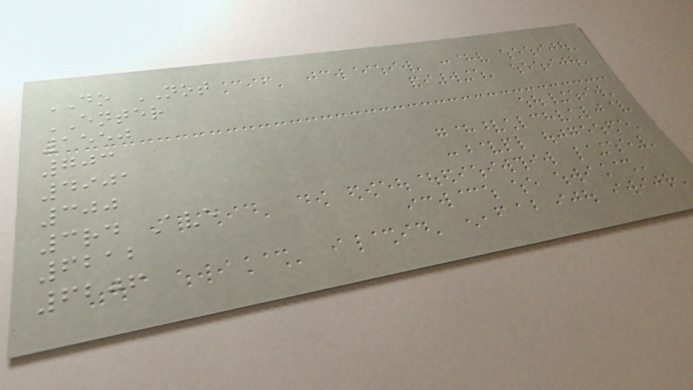DO NOT
ENTER
1550
703
4901
300
3rd Ave
6212
6206
